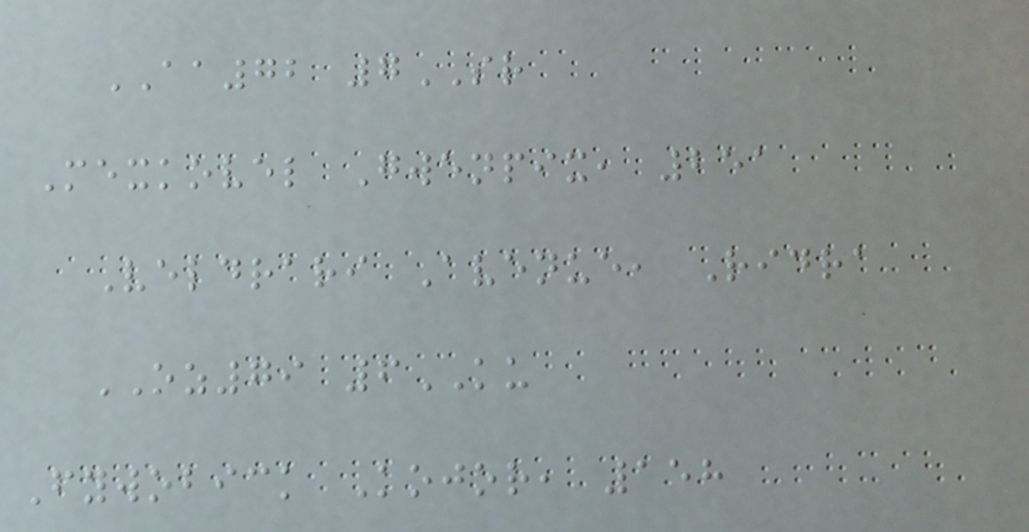AA72 7SR
Mexkovel Gwenpix, 251
Veldrari Avenue, Ridra
OZ79 6KU
Fywobick Kojor, 158
